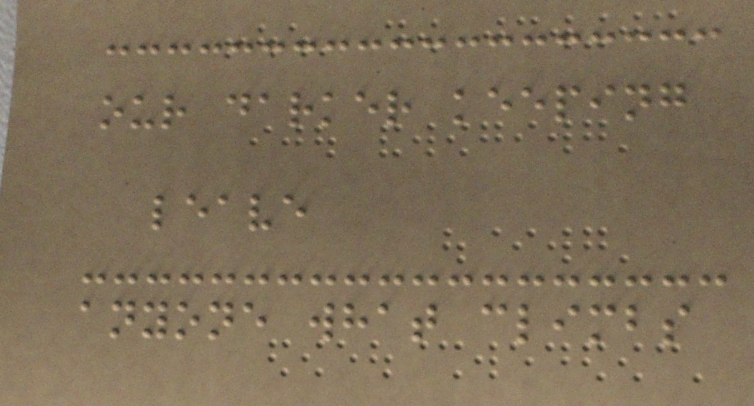our darker keeping
leave
anyone what climbs
